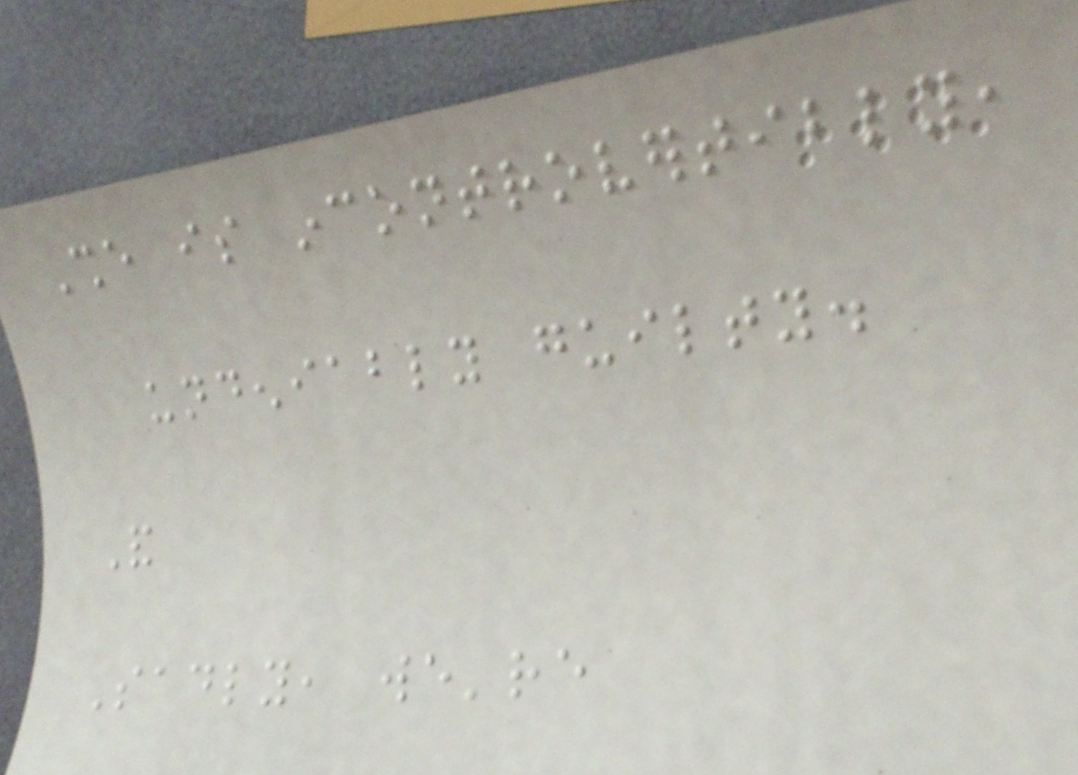She is incontrovertibly,
undeniably guilty.
And
Sadly, we're
